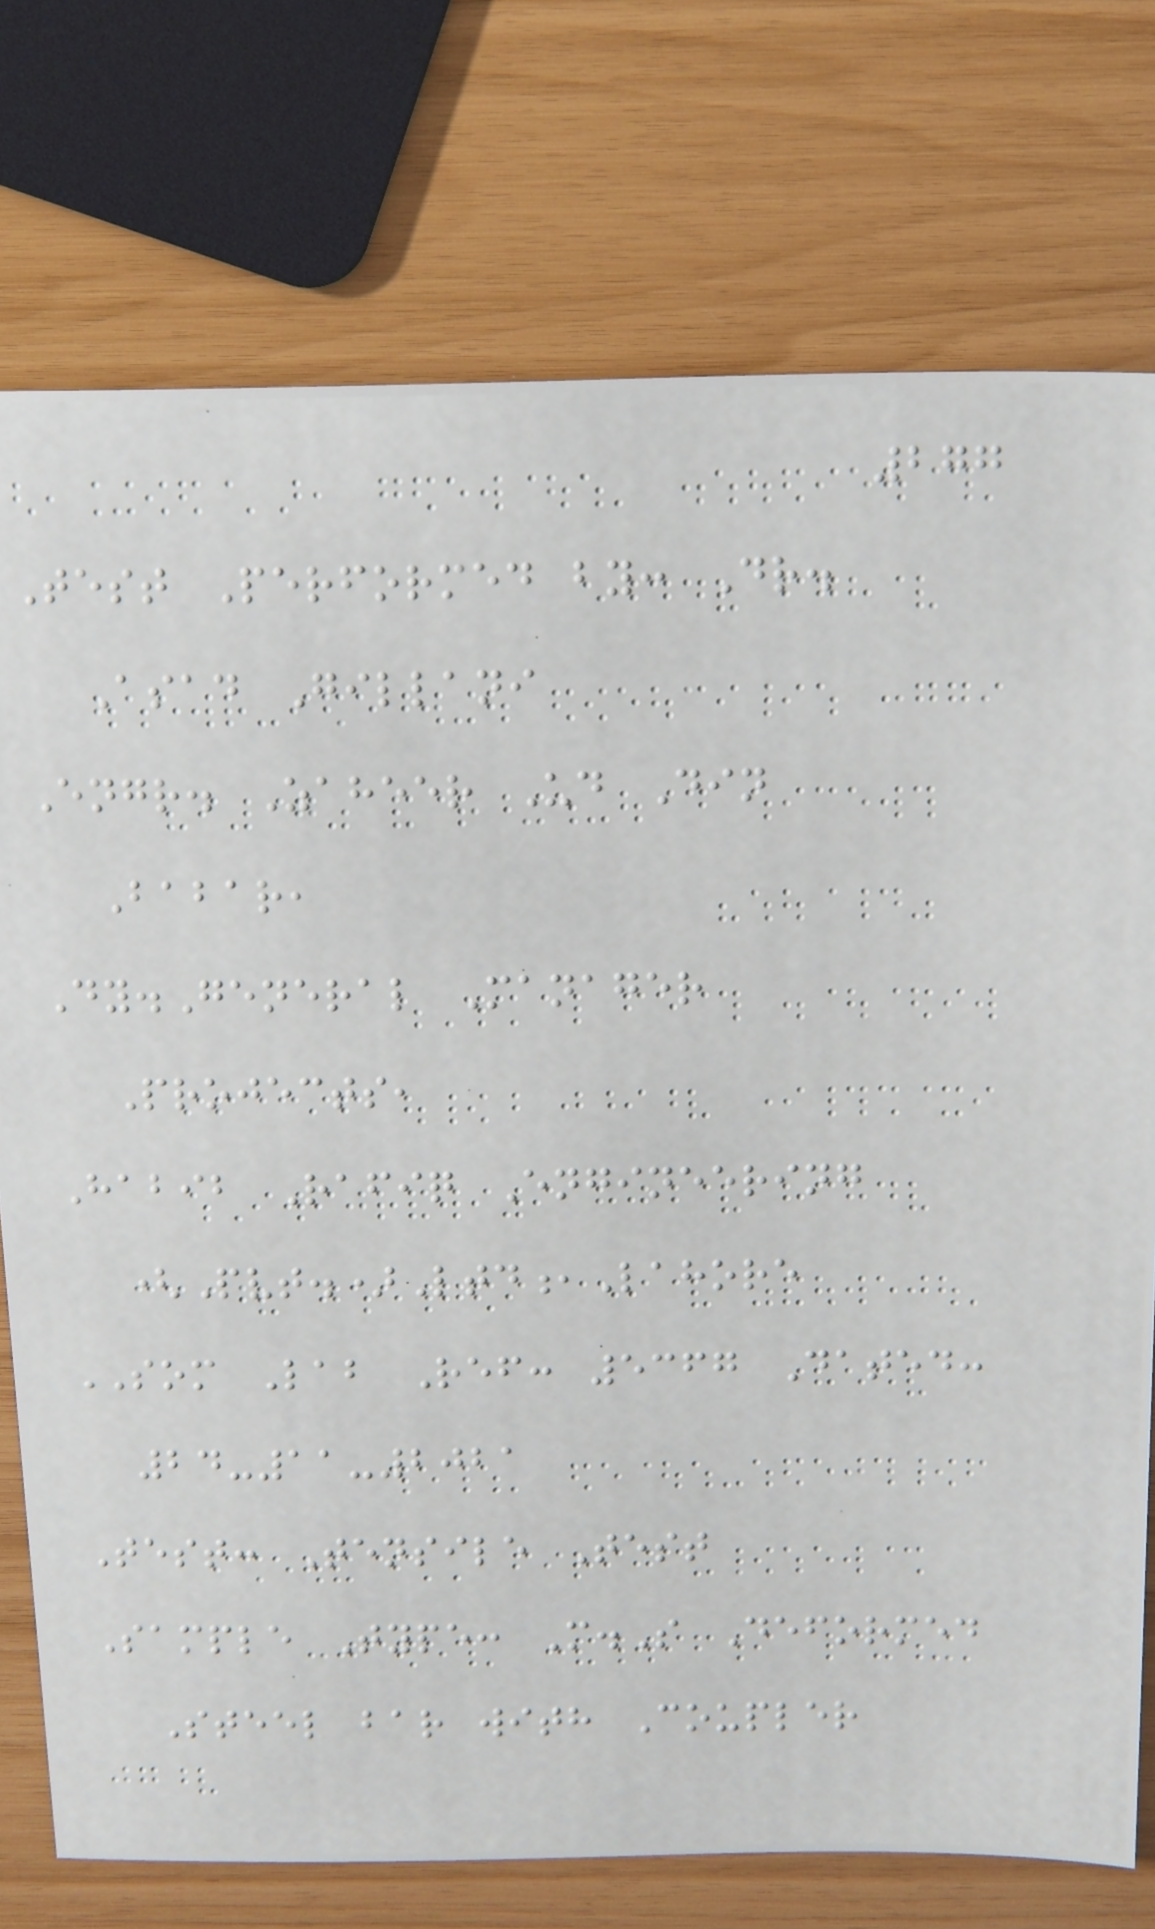277
Test Performed by: Dr.
Asad Gillani
Engr. Zaheer Ud Din
Babar,
Dy.General Manager
Projects,
Habib Rafiq Engineering
(Pvt.)Ltd,Lahore
SOM Lab Ref: 5367 Dated:
24-11-2021
Test: Tensile Test
Sample Type: M.S Deformed
Steel bar with Coupler
